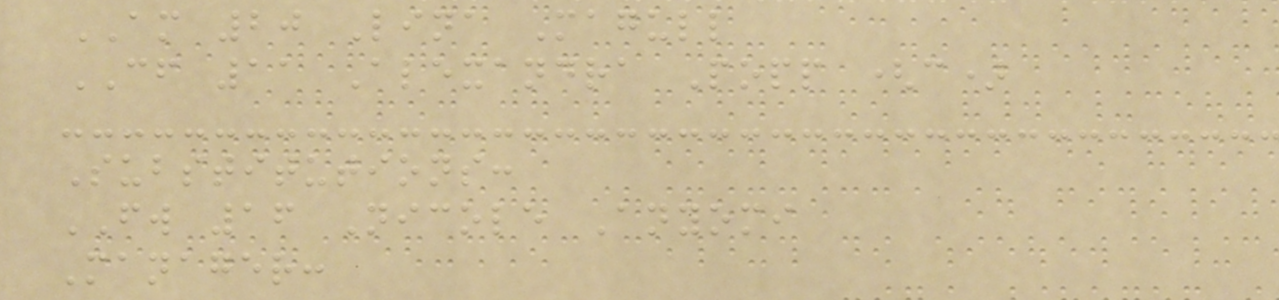AM 20 Lina Magull
CF 11 Alexandra Popp (c)
Substitutions:
FW 16 Nicole Anyomi
Manager:
